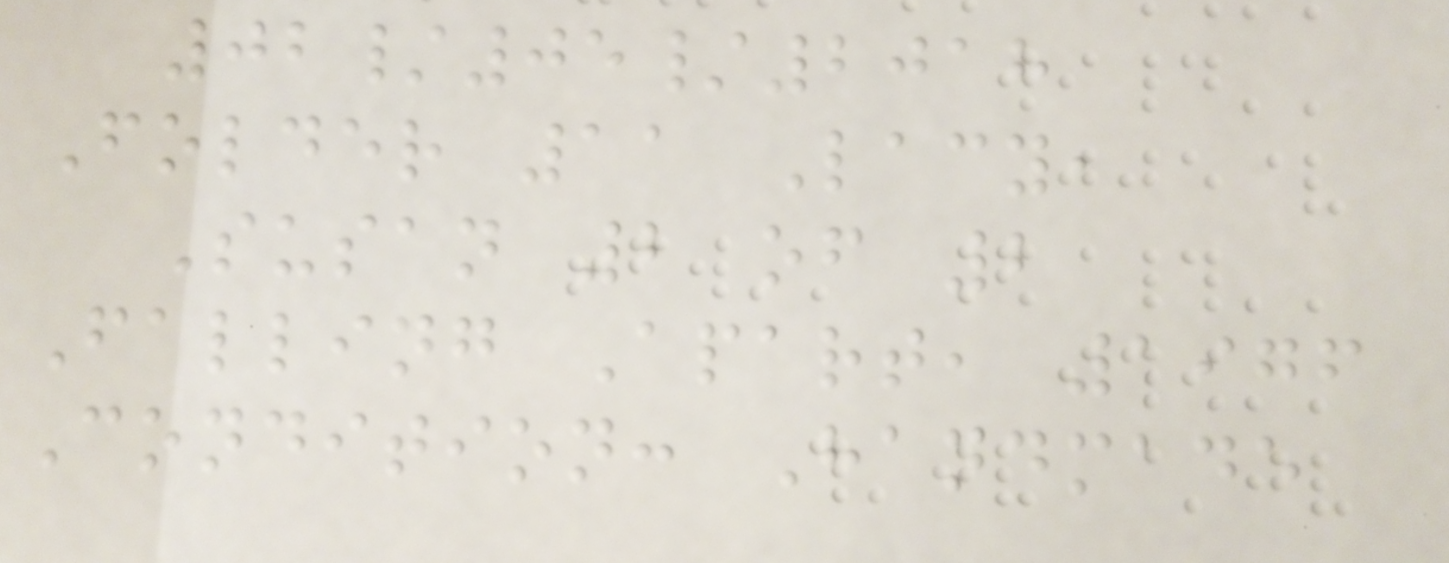02/05/2018
Folder 11 Lacy,
Susan 2 of 2
Falling Apart, 1976
Condition: Handmade
